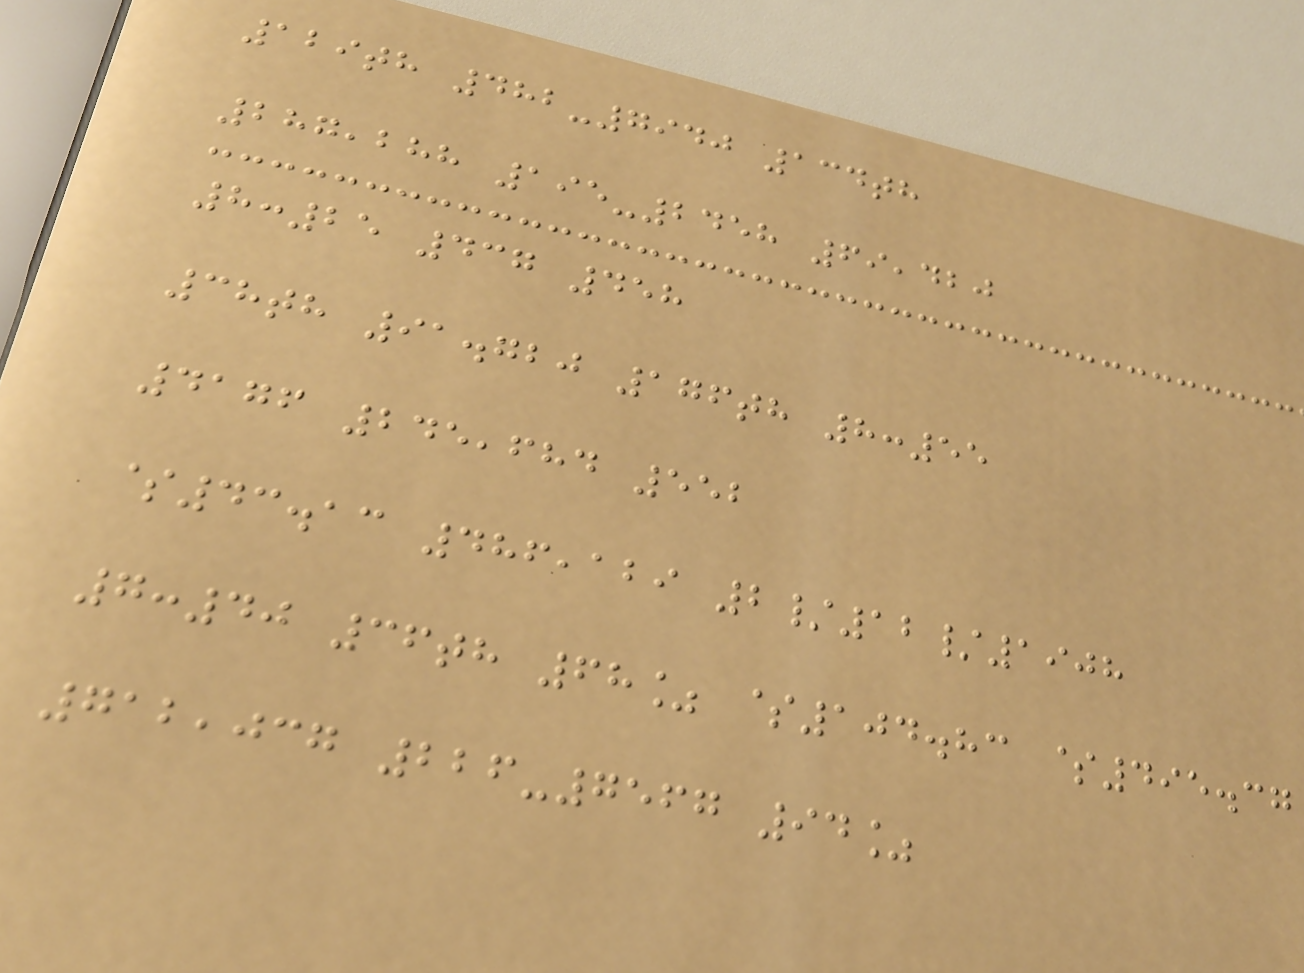129th 482-7940 134th
287,288 195-2458 69,420
8:25 437 458
38th 91.720 176th 8:55
4176 245,684 552
$43.13 486,129 2/12/1908
7:40 36th 68% $104.83 $495.37
712,037 226-7567 94%
